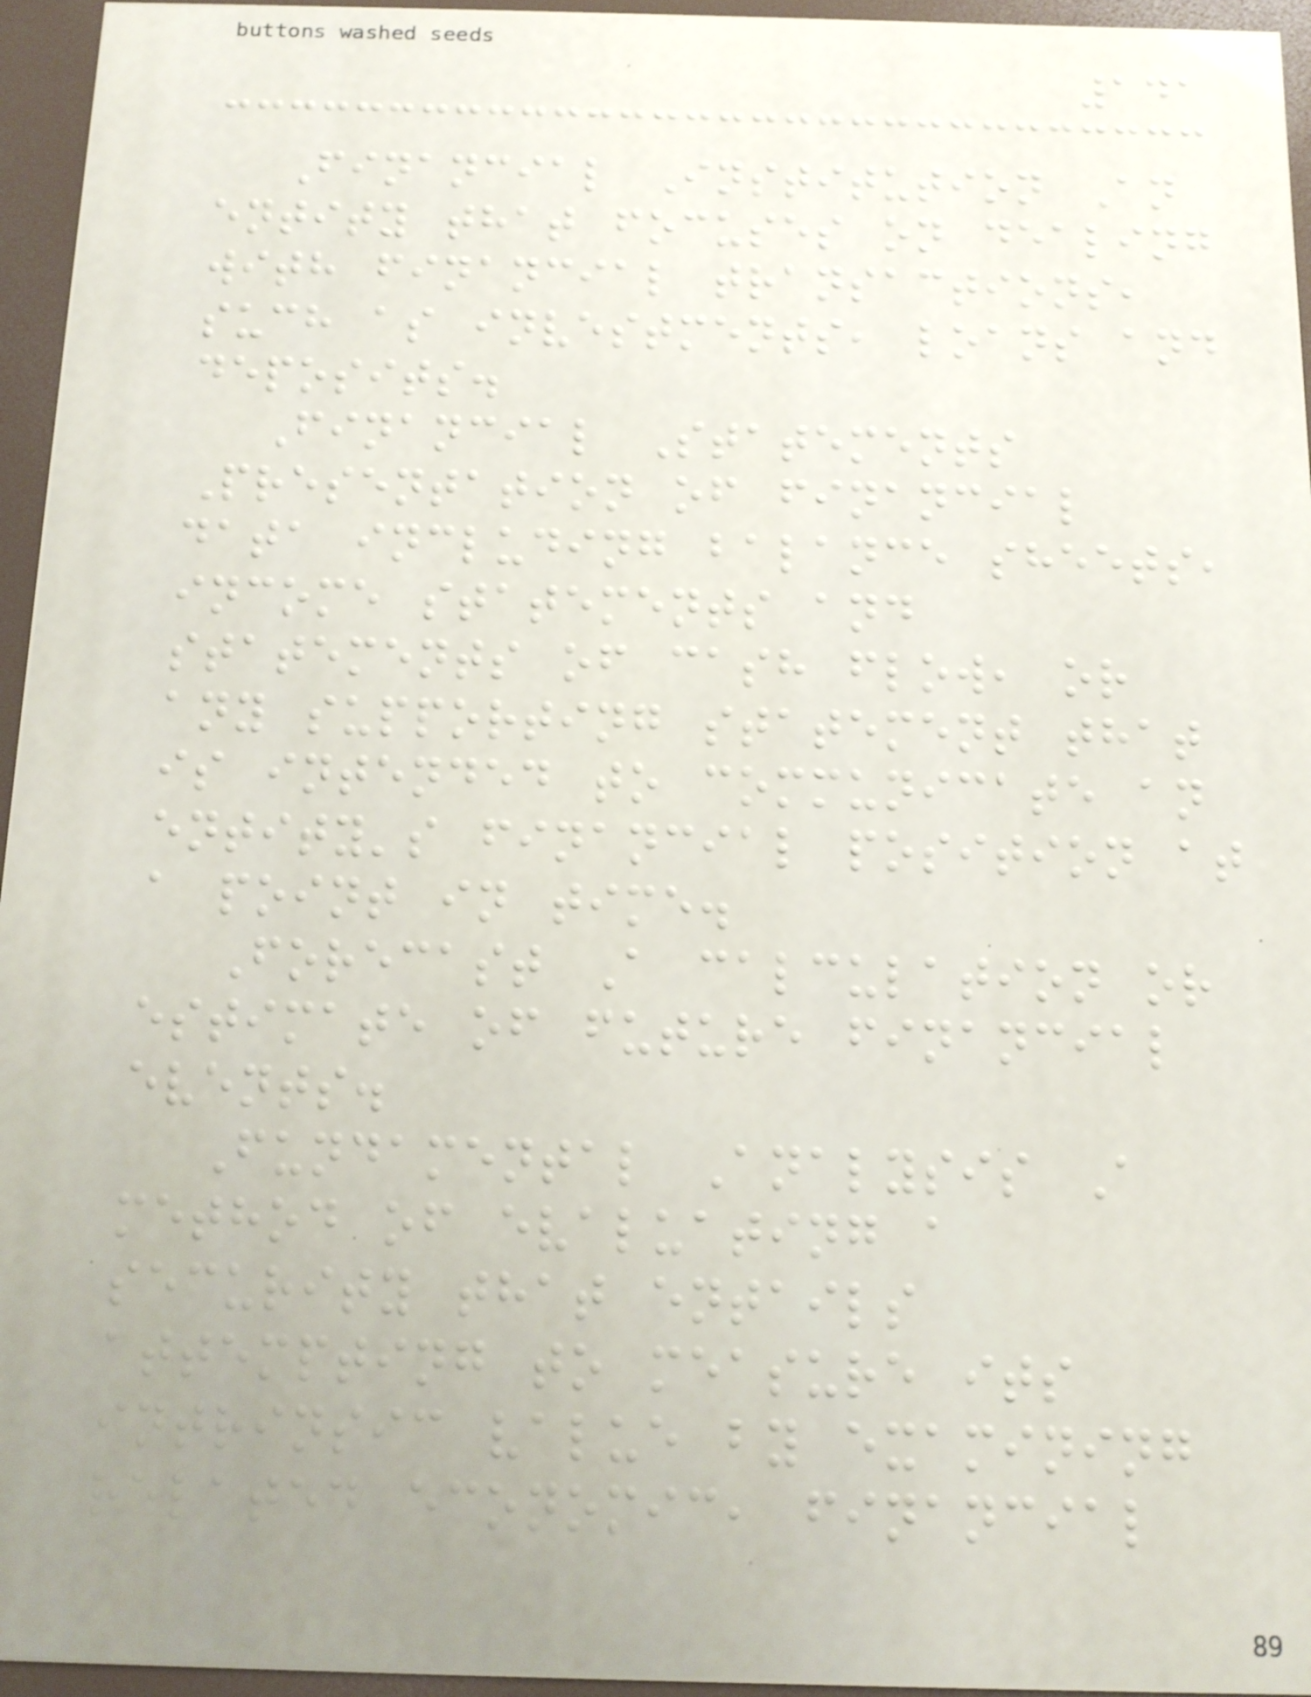141
Financial Institution An
entity that focuses on dealing
with financial transactions,
such as investments, loans and
deposits.
Financial Statements
Presentation of financial
data including balance sheets,
income statements and
statements of cash flow, or
any supporting statement that
is intended to communicate an
entity's financial position at
a point in time.
Forecast A calculation or
estimate of future financial
events.
Fundamental Analysis A
method of evaluating a
security that entails
attempting to measure its
intrinsic value by examining
related economic, financial
